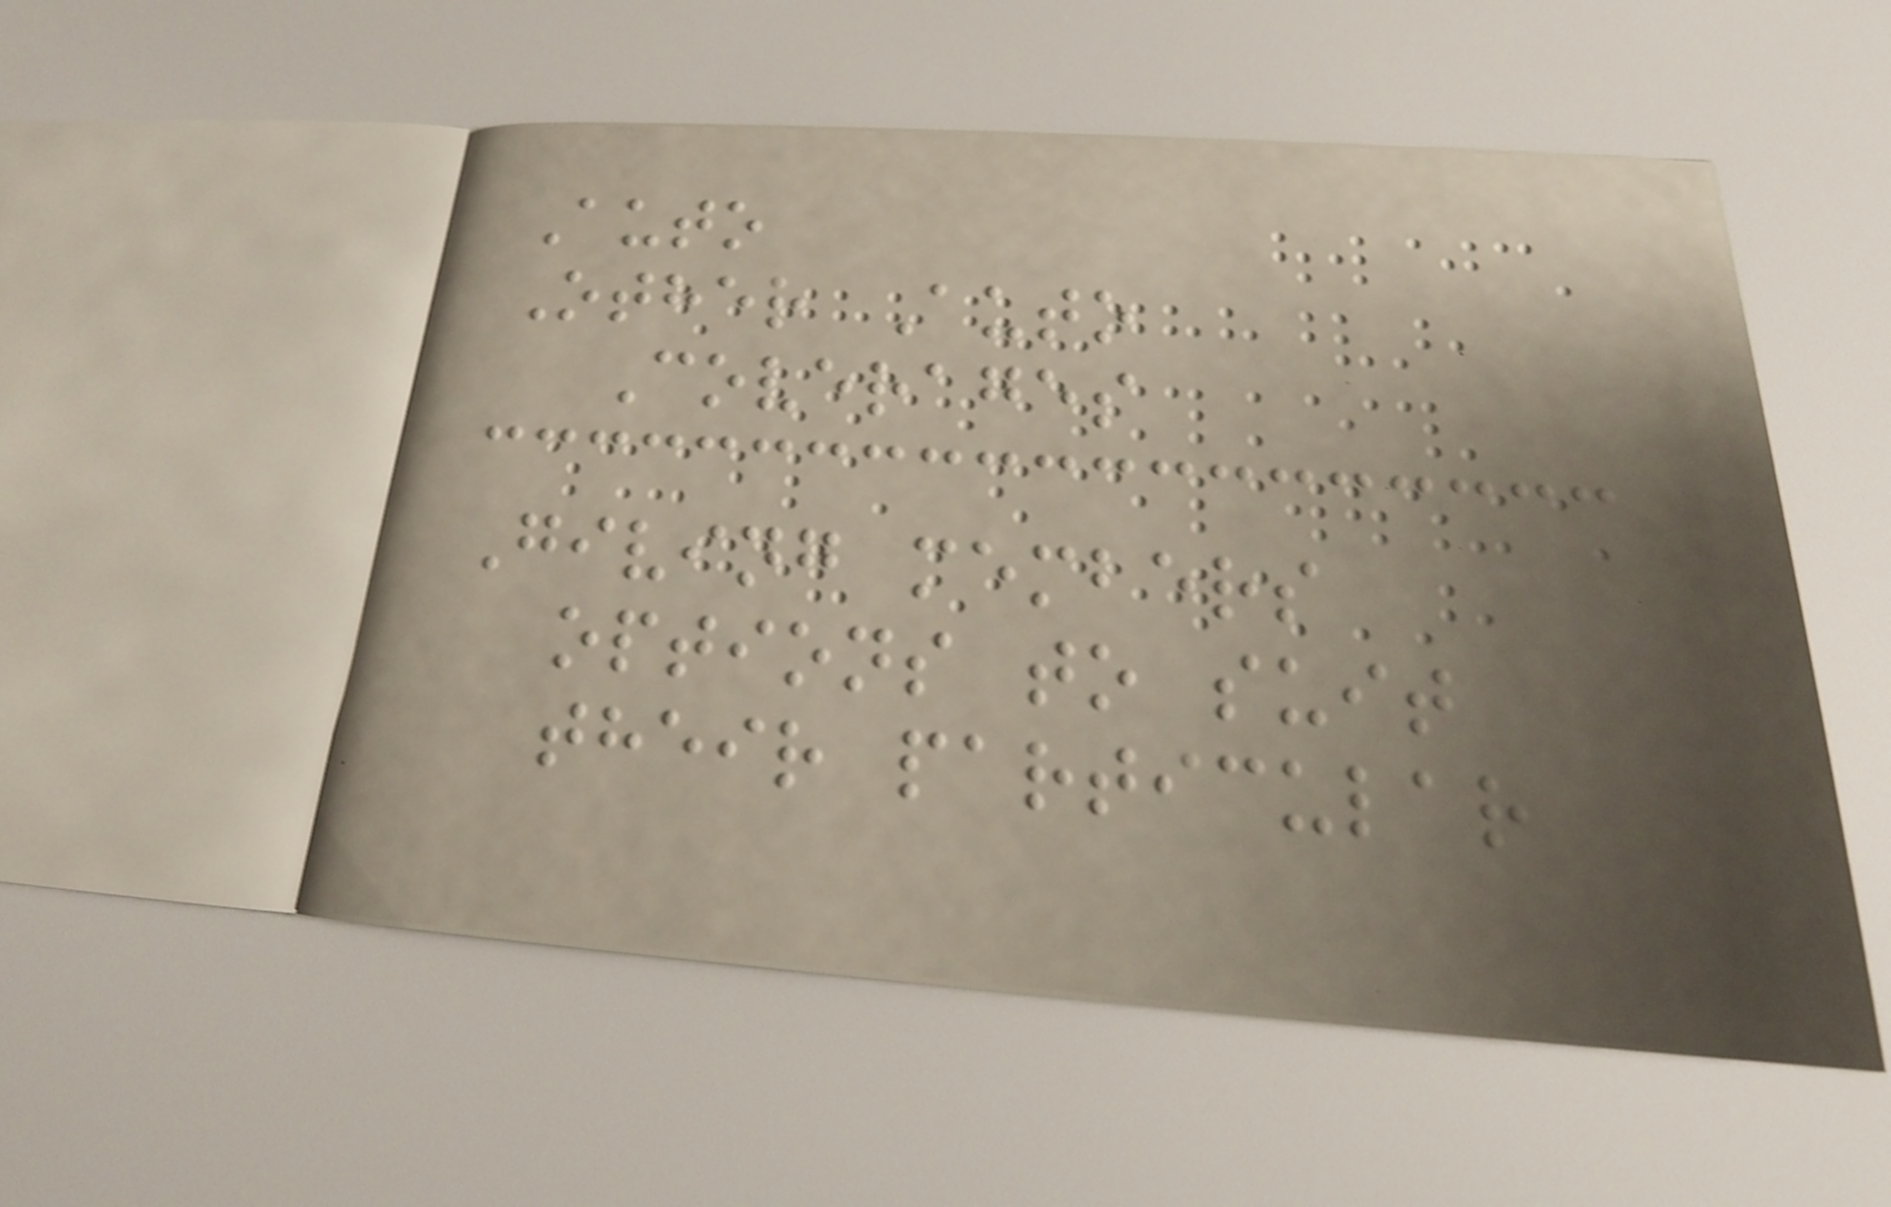Auto
Other Auto
Coverages
Giving members
options to suit
their particular
